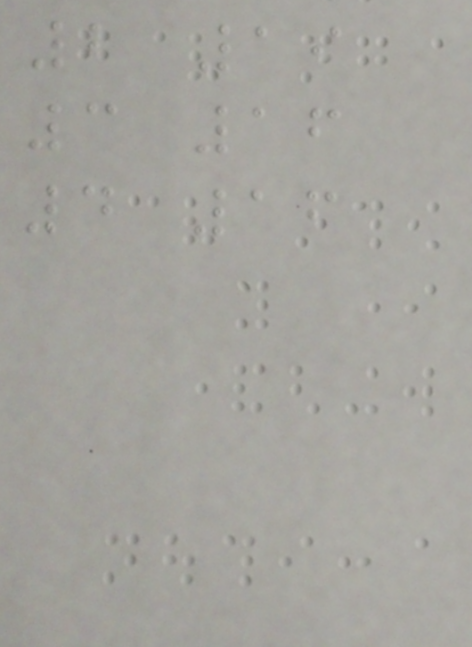2 19
3 16
4 16
